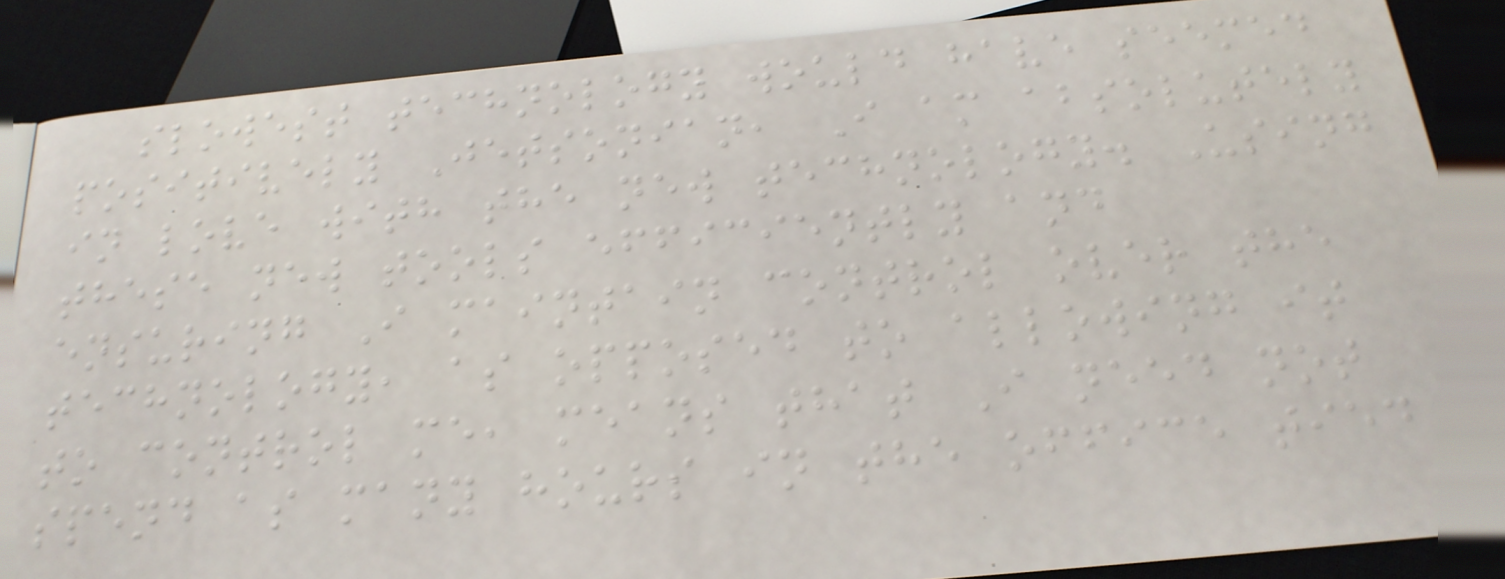slowest technology would have seemed
positively Jetsonian, I am absolutely
in love with the new technology. Using
these new tools efficiently and
ensuring I maintain control over the
technology, as opposed to allowing it
to control me, means that I need not
spend as many hours in the office tied
